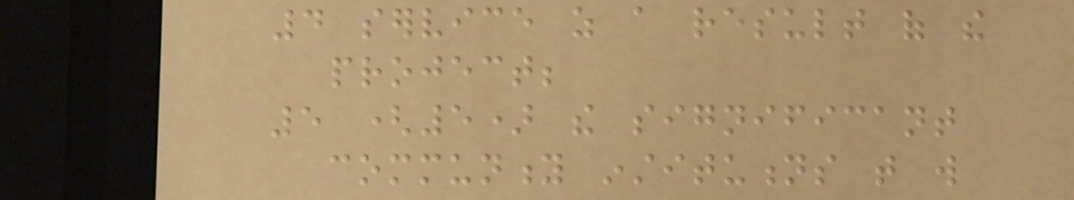4 service as a result of the
project;
5 (5) the significant
community institutions that will
